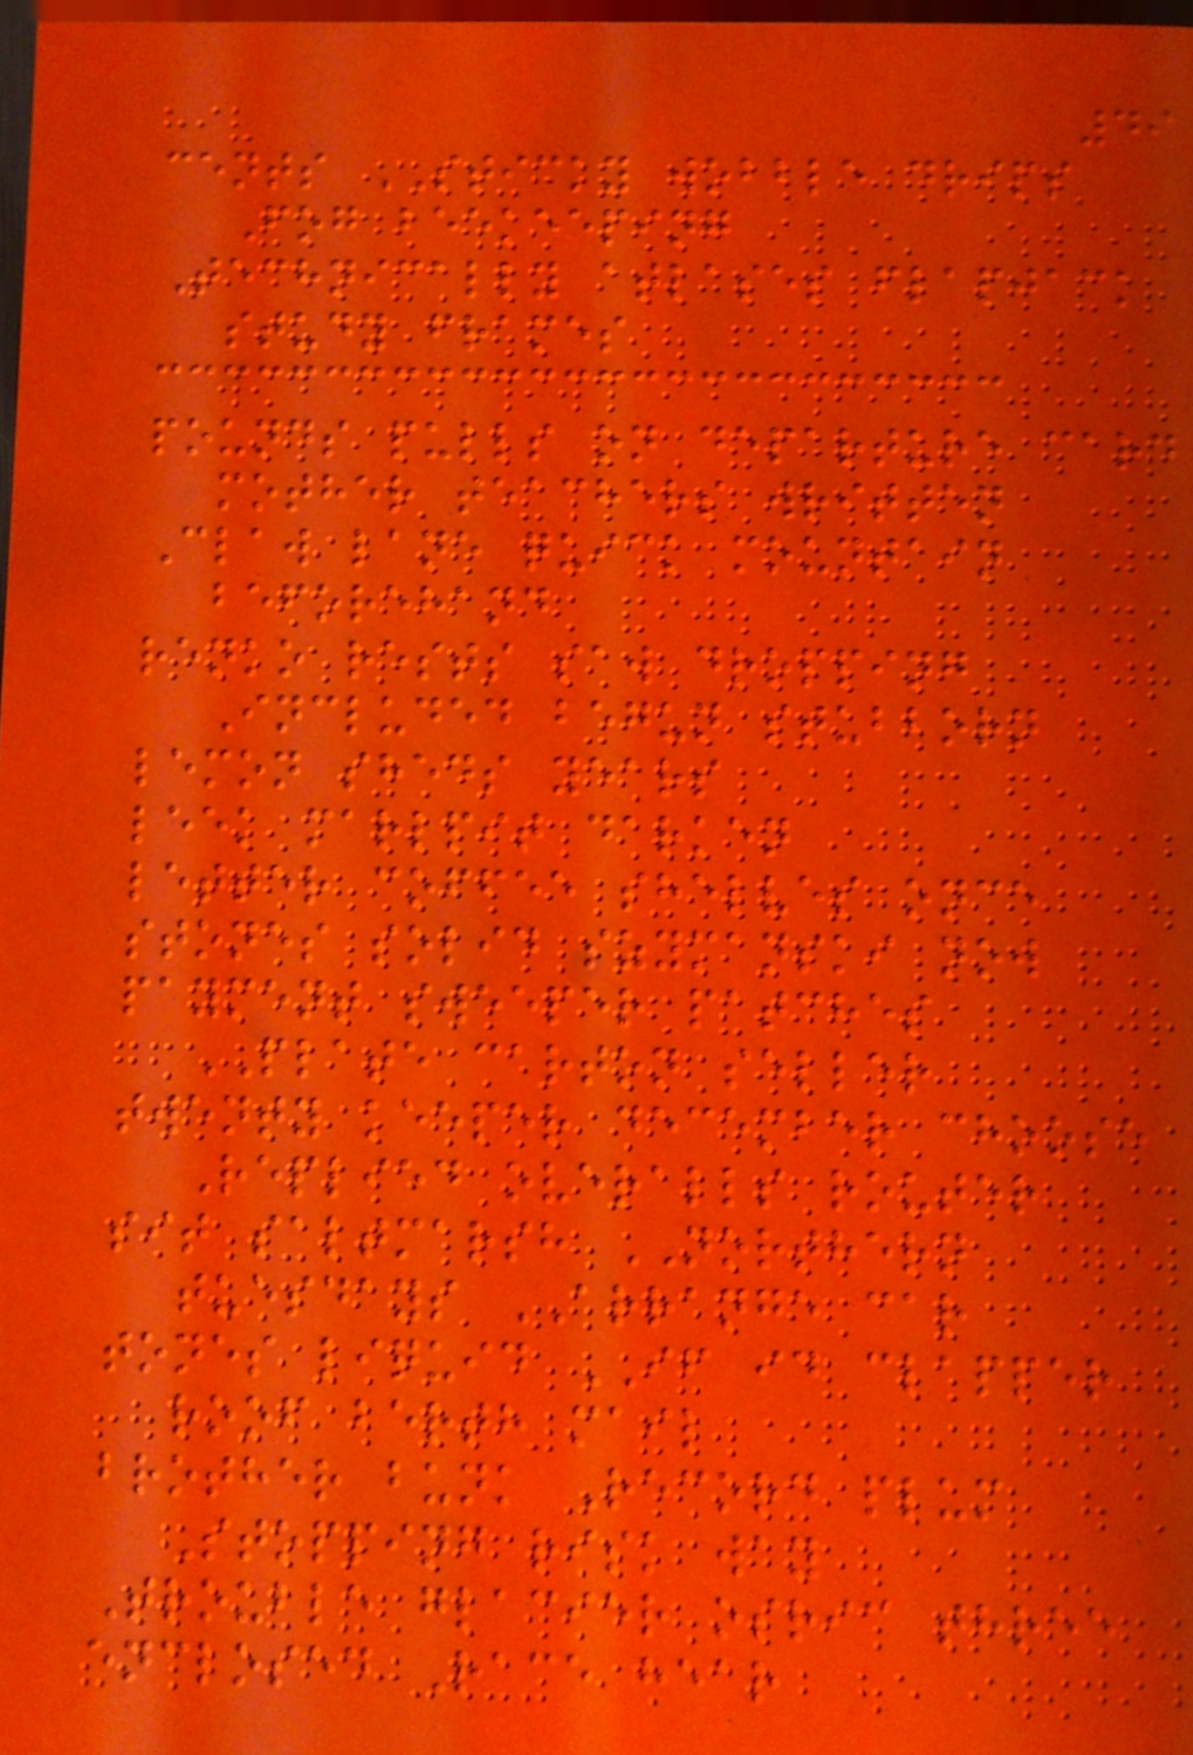49
cents STICKY wobble drips
Fog beekeeping
Technically atlases flapjack
study frames
pounds pulls on departure card
mother teachers written
Claw lane quick mountain
beforehand
renko rests saw dropping
Included begun stubborn
lemon sheds years
leek marlpit darken
letter coffee shelves once
stones solid szymanski now
payment sweeper patches
PLATE carton seller
twenty keeper december choose
Replied overalls router
sit saltmarsh NORTHERN
tuesdays ARRANGE car
tones liquid IF id clapper
roof berth mail
brother bunk Record plum
Stopping risk way
Trouble glacier osric three
enclosed Race hear
